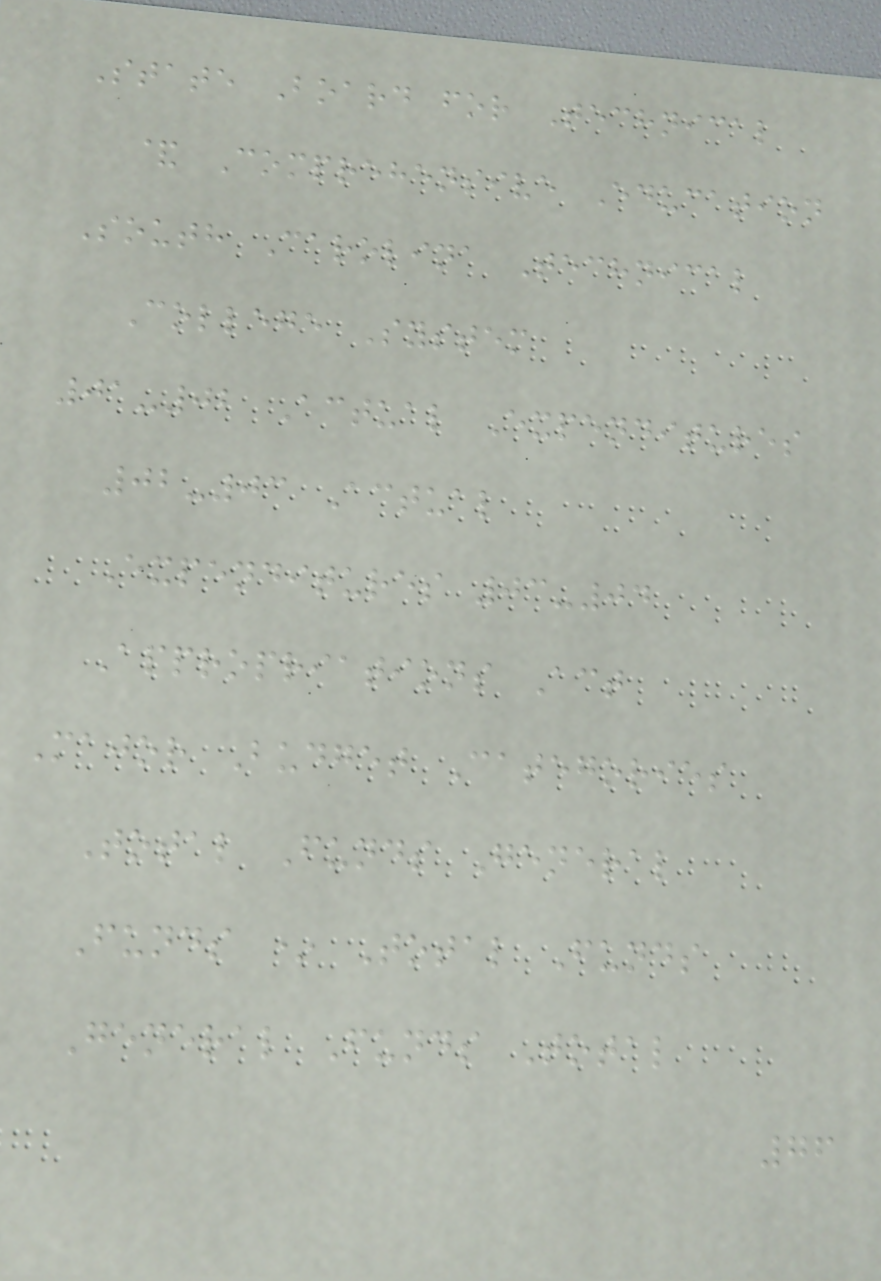State Board for Technical
& Comprehensive Education
South Carolina Technical
College System
01-02 Actual Expenditures
02-03 Actual
Expenditures 03-04
Appropriations Act
Major Budget Categories
Total Funds General
Funds * Total Funds
General Funds Total
76
